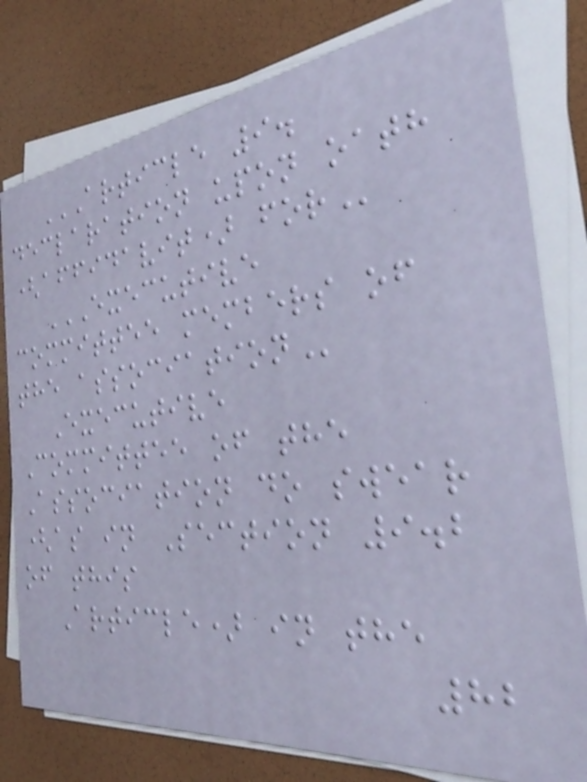ARTICLE 9.
DECLARATION UPON OATH
(AFFIDAVIT) FOR
EXECUTIVE
COMMITTEE MEMBERS OF
THE ASSOCIATION
Executive
Committee of the
Association do swear
(as in Section 9.2
of this
Article) in the
82
